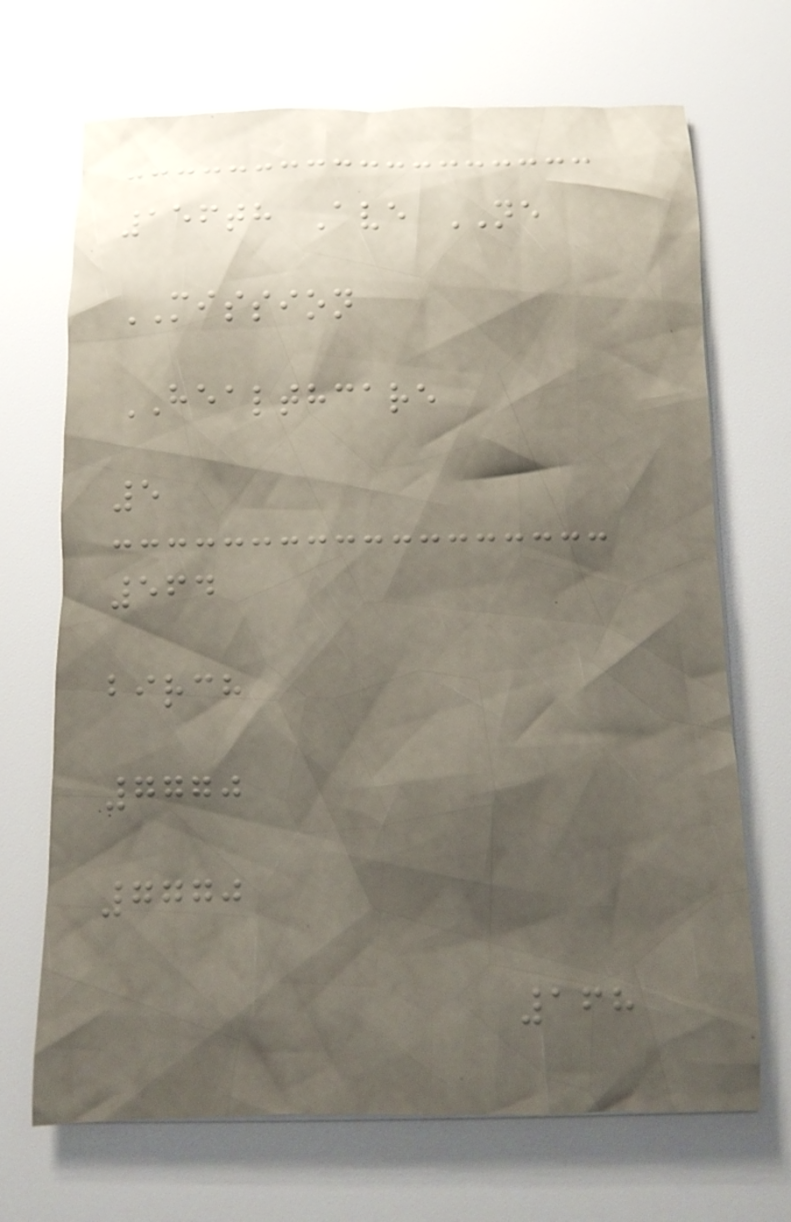156th Ave NE
MISSION
HEALTHCARE
5
564
birch
7770
7770
168
